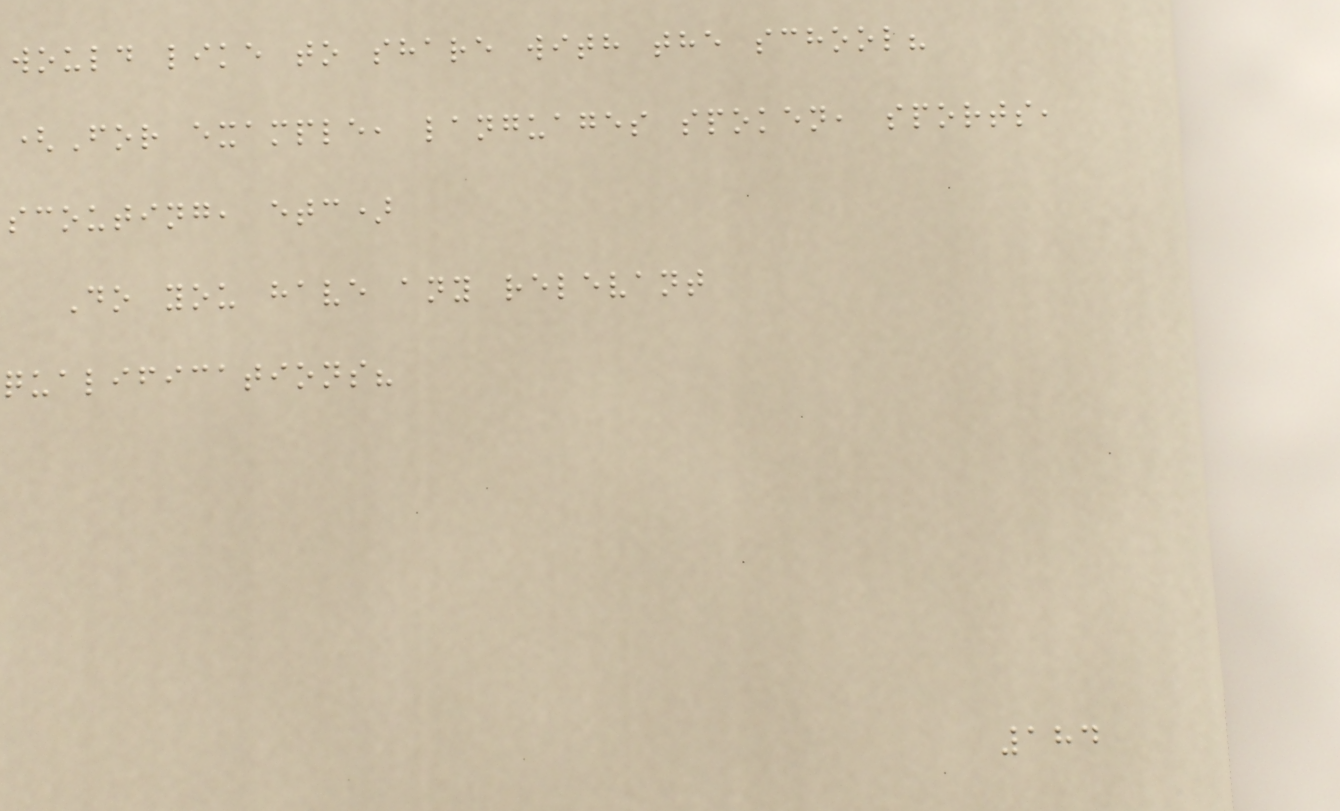would like to share with the school?
(For example, languages spoken, sports,
scouting, etc)
Do you have any relevant
qualifications?
184
